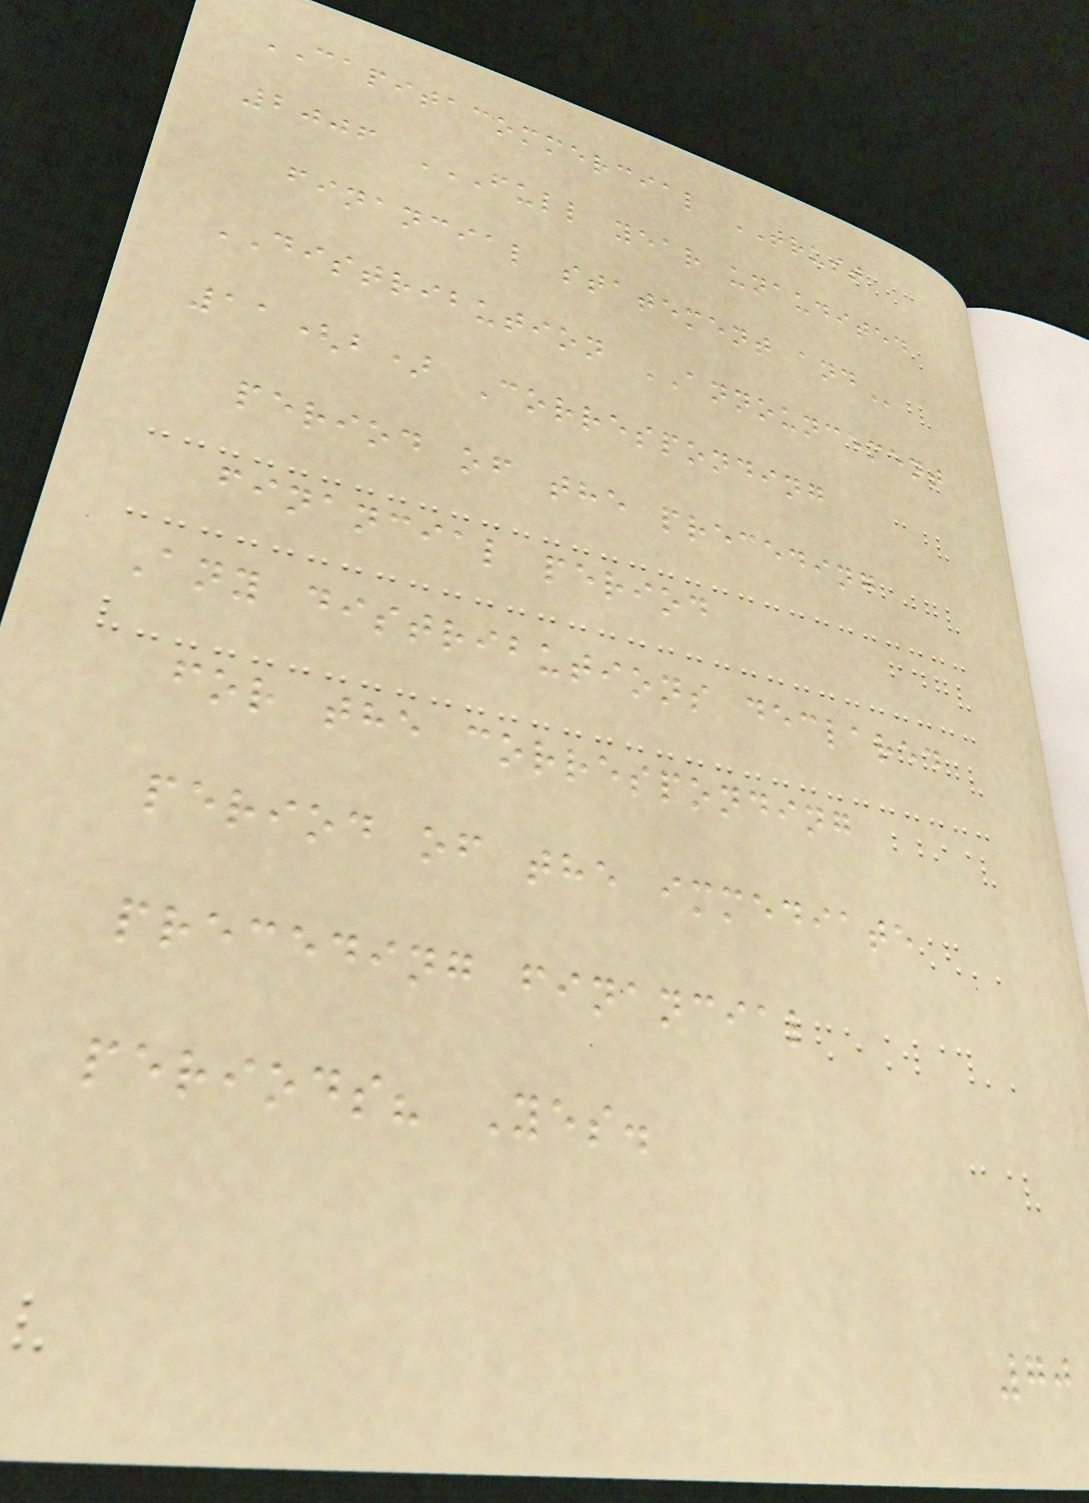CAPITACOMMERCIAL TRUST
2006 FULL YEAR UNAUDITED
FINANCIAL STATEMENT AND
DISTRIBUTION ANNOUNCEMENT
11(b) Corresponding
period of the preceding
financial period
Any distributions declared
for the corresponding
period of the immediate
preceding financial
periods? Yes.
70
